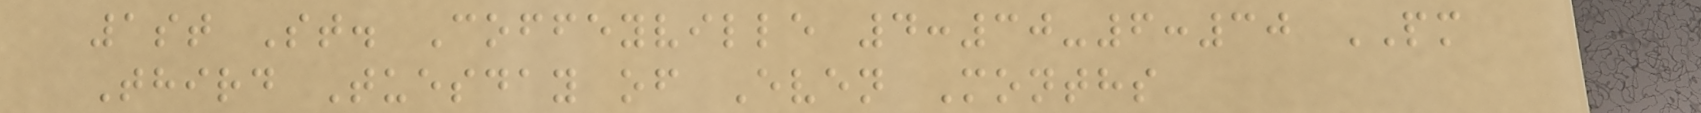1st St. Coffeyville 4:30-6:30 PM
Third Tuesday of Even Months
